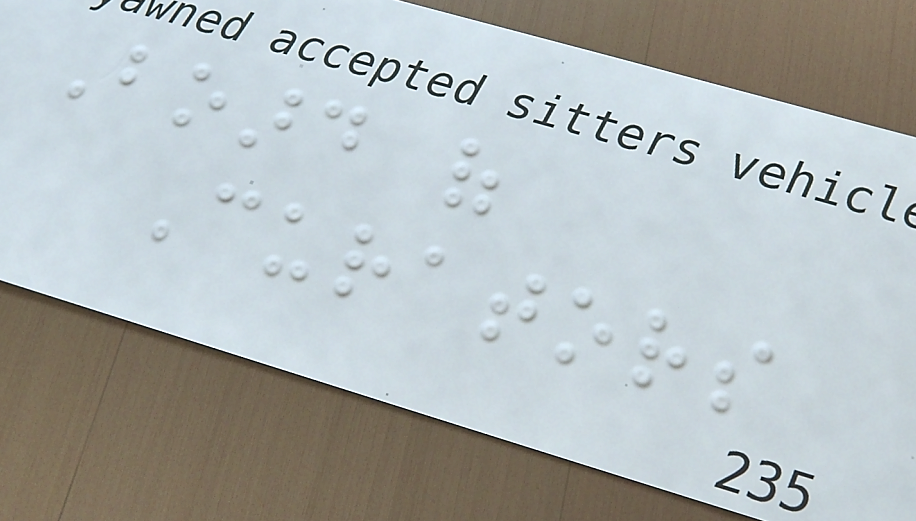Board of
Curators
